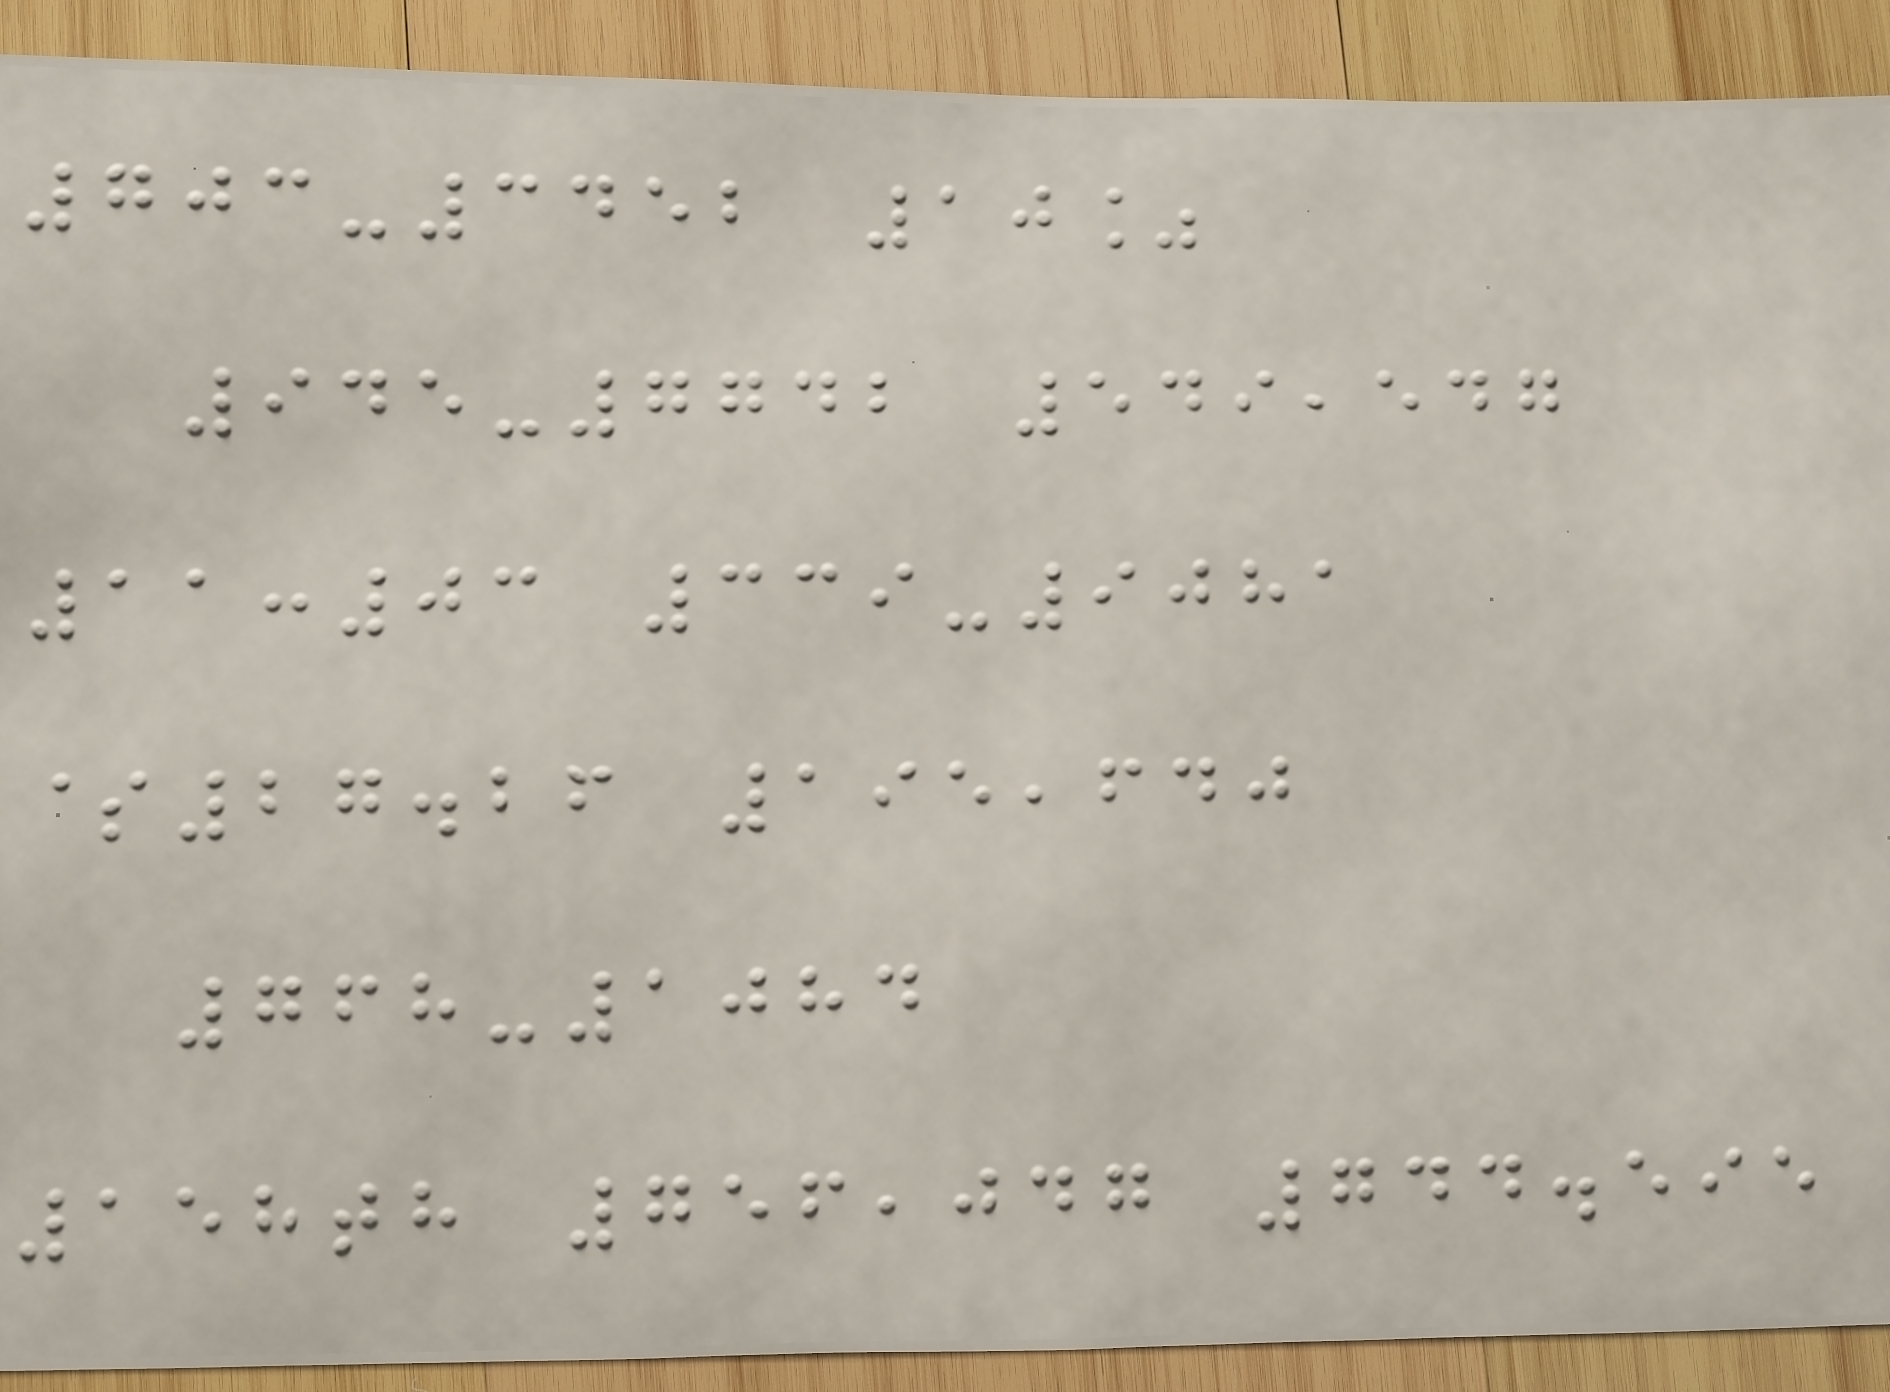703-3452 10%
945-7742 549,547
11:03 339-9081
$27.26 195,640
768-1084
158th 756,047 744.595
